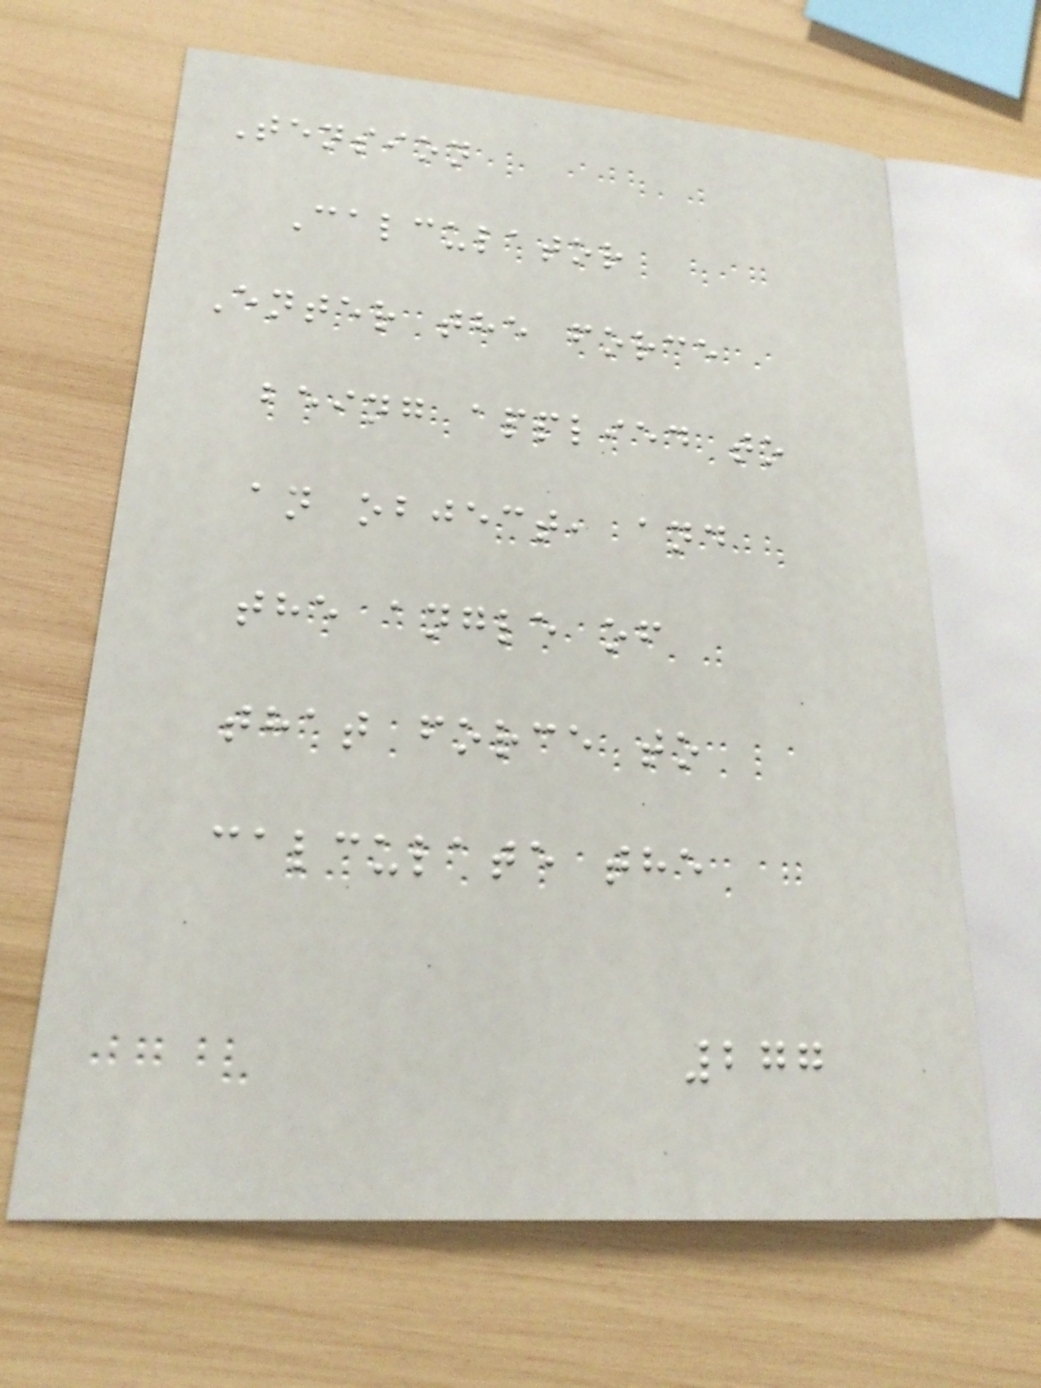Tension
Calculator
Enter the force
being applied to
an object, and
the angle of
that force to
calculate the
277
